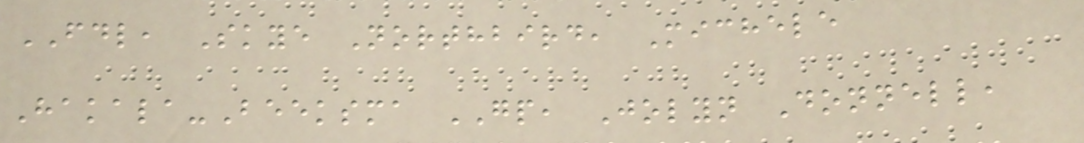FDL, Skye Northbird, Michele
Hakala-Beeksma GP, Jolyn Donnell,
